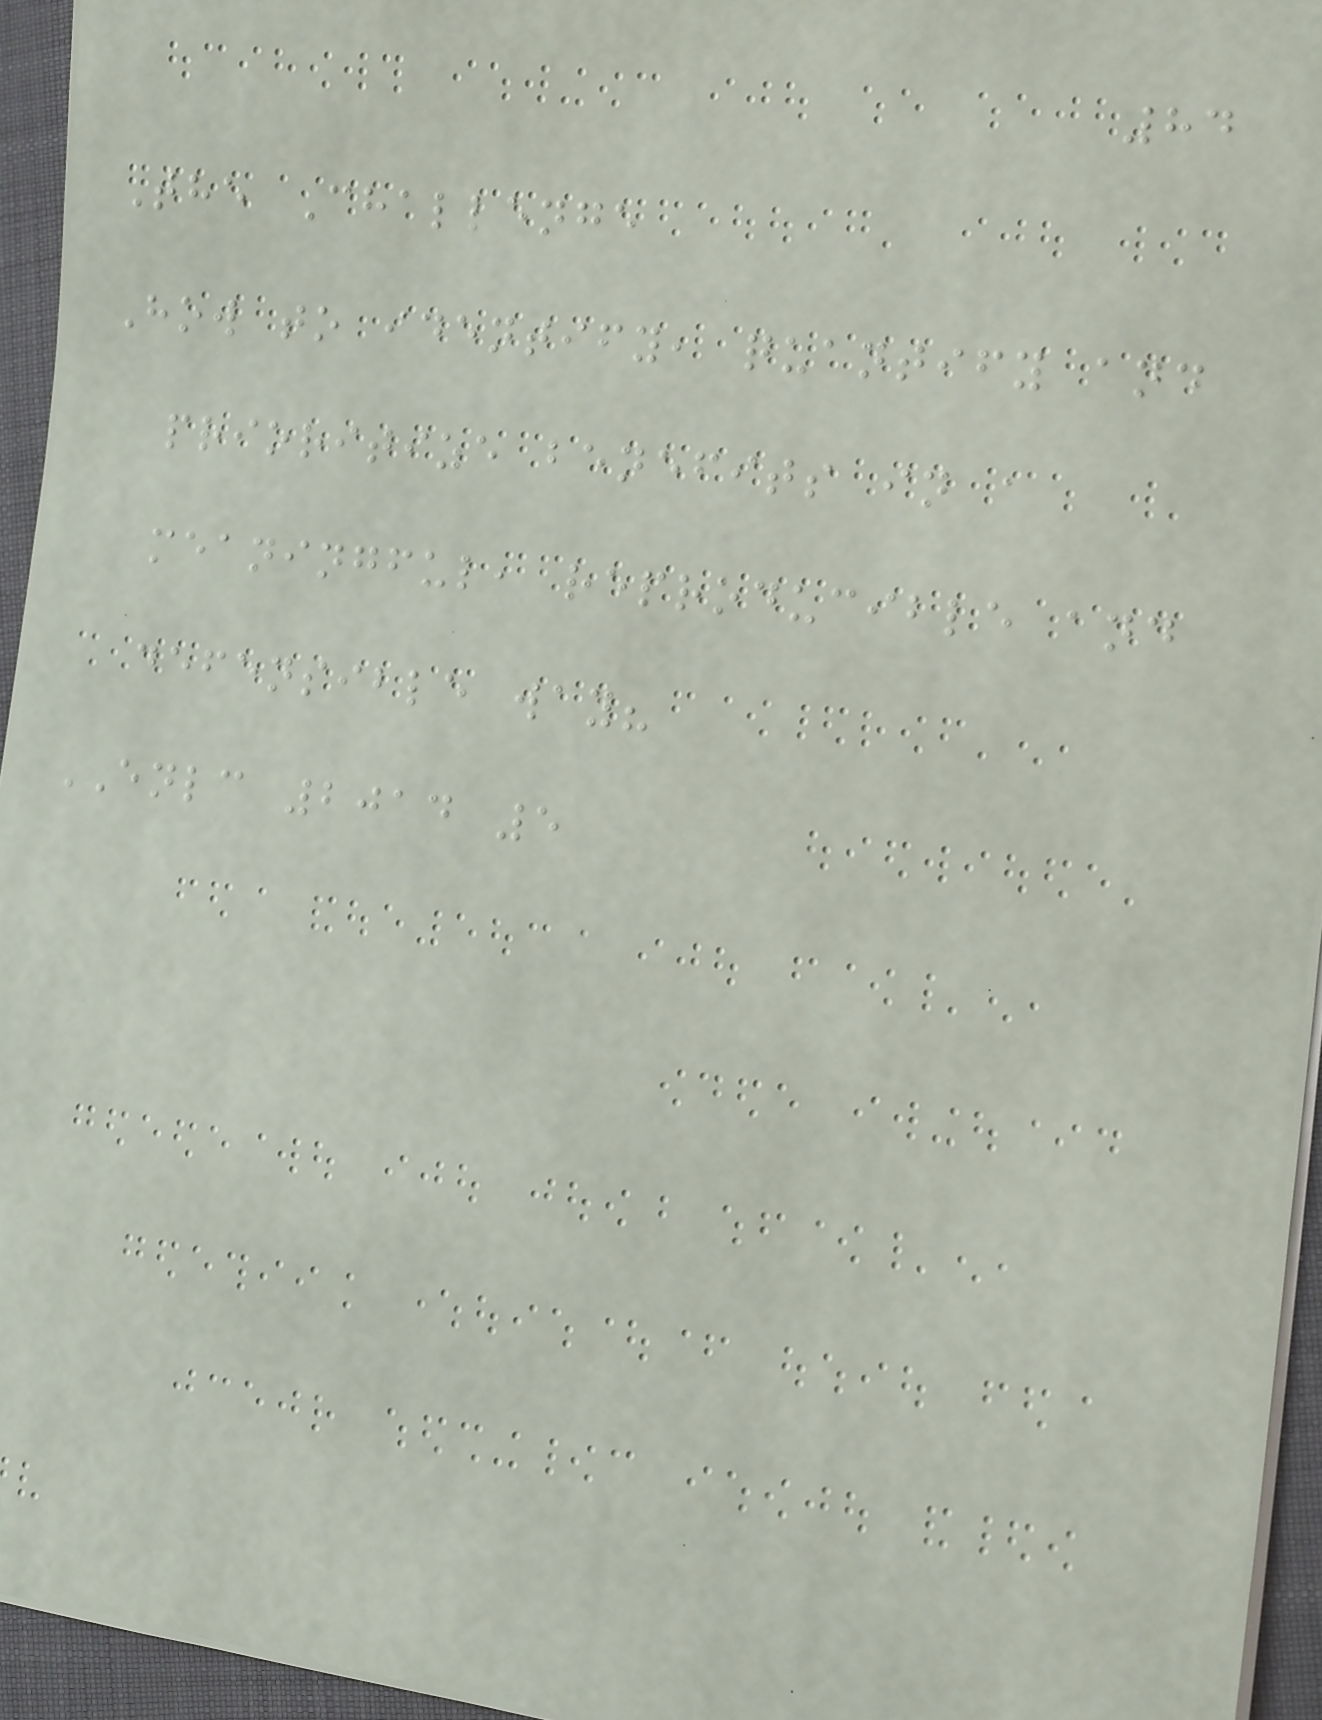84
The Challenge
How to identify, quantify and
prioritize benefits in a
meaningful, reproducible and
defensible way?
ENLC 2014 5
